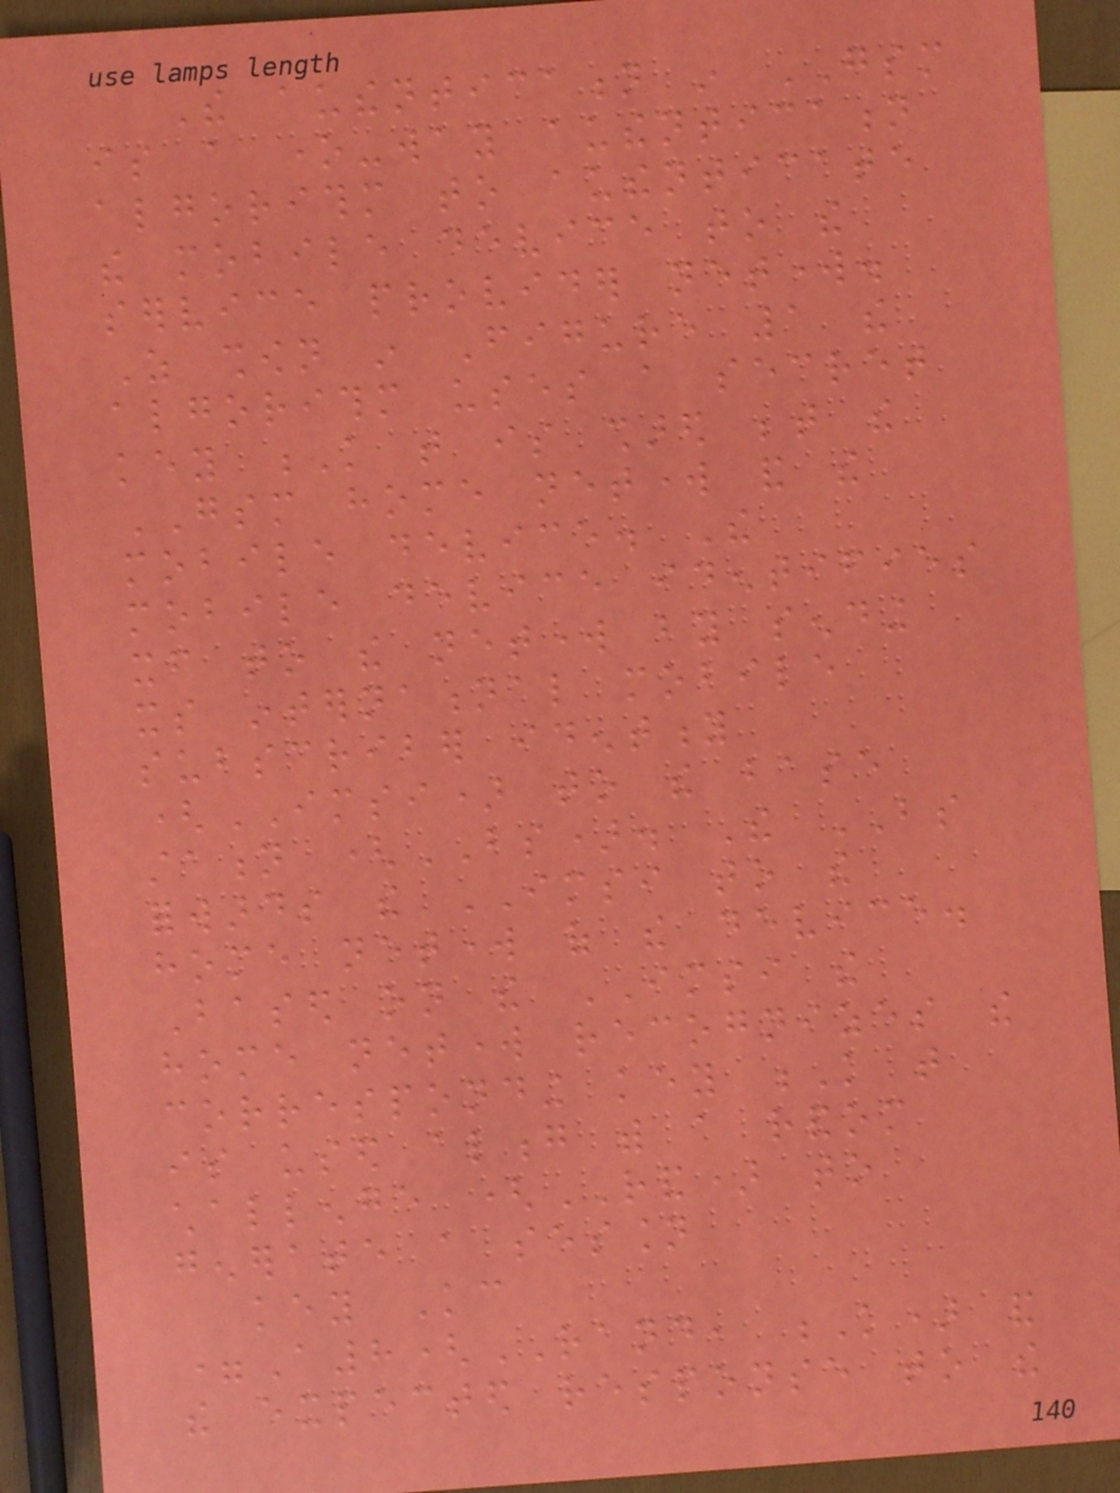The authentication in GSM
is a one-way authentication
algorithm to authenticate
the mobile device to the
service provider network.
As shown in Figure 1 the
algorithm uses a secret
key K that is shared between the
GSM home network and the
mobile device. The
mobile device identifies
itself to the network by sending
its international mobile
subscriber identity
(IMSI) to the base
station (BS). The BS
forwards the IMSI to the
home network of the device.
Based on the IMSI the
home network recognizes the
corresponding key K that
is used along with a random
challenge (RAND) to
generate a session
key Kc
=A8(RAND, K) and
the expected response to the
